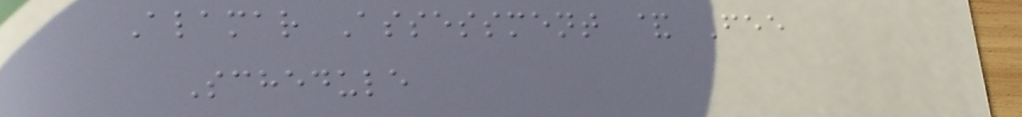Alamar Assessment & Fee
Schedule
